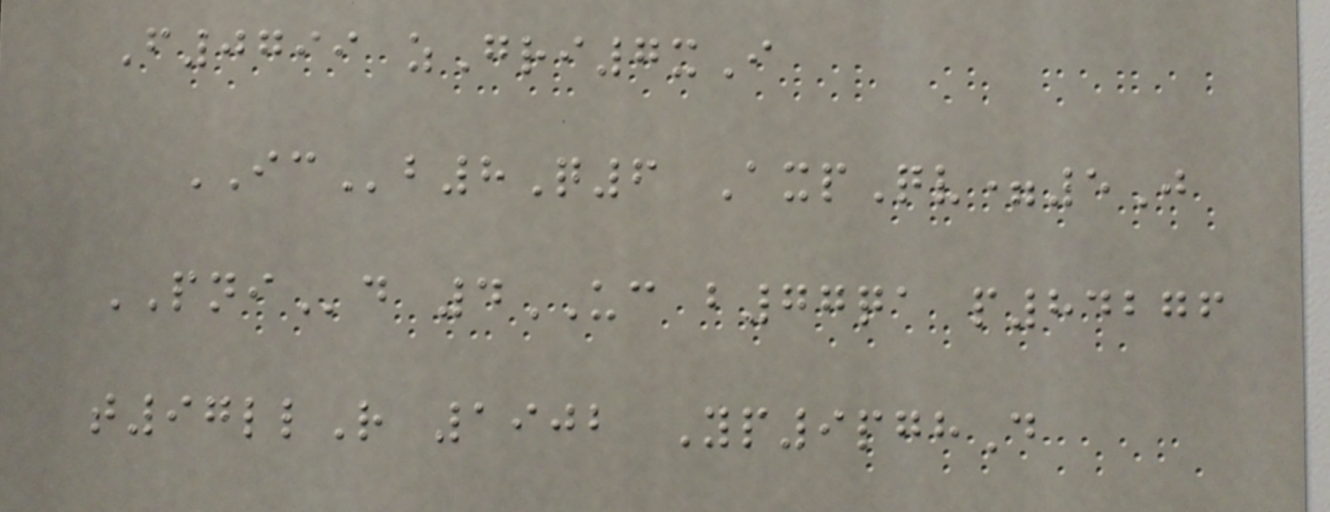F0799 zGri7xI
ICb8Q6 AxpQv=5J
PNId 4UC b77qa p84276
t97llR 1902 Yp9pghD
